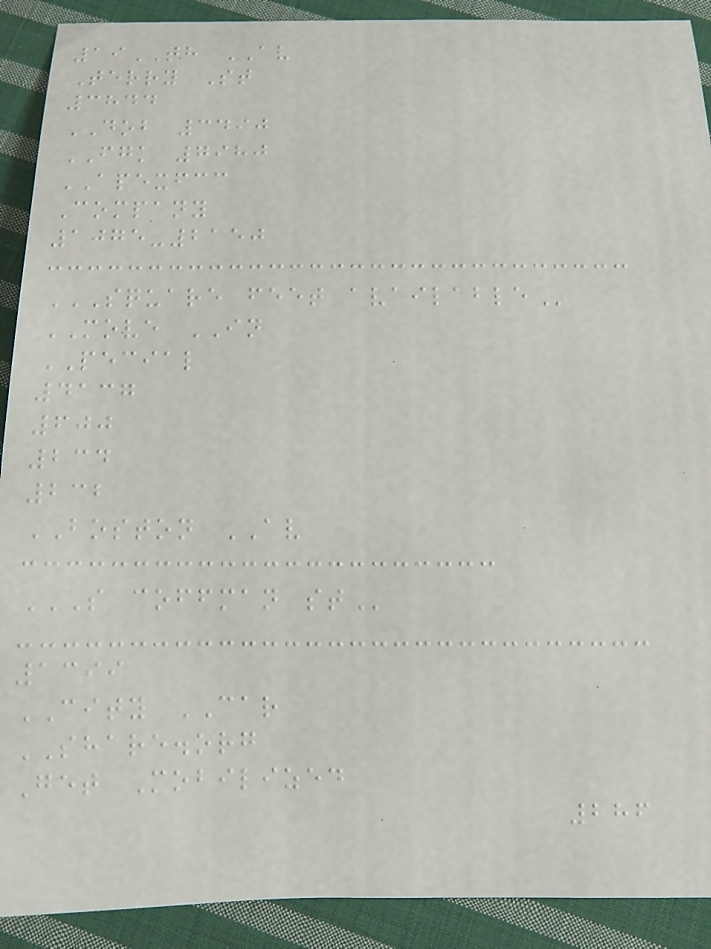19TH AV
Terry St
3844
DOB 3490
FGK 7980
APEXFCC
Company
1075-2150
SQUARE FEET AVAILABLE
MOVE IN
PECIAL
4137
600
234
232
BOSTON AV
S COFFMAN ST
1399
CITY CAR
SHARE.org
Get Mobilized
286
